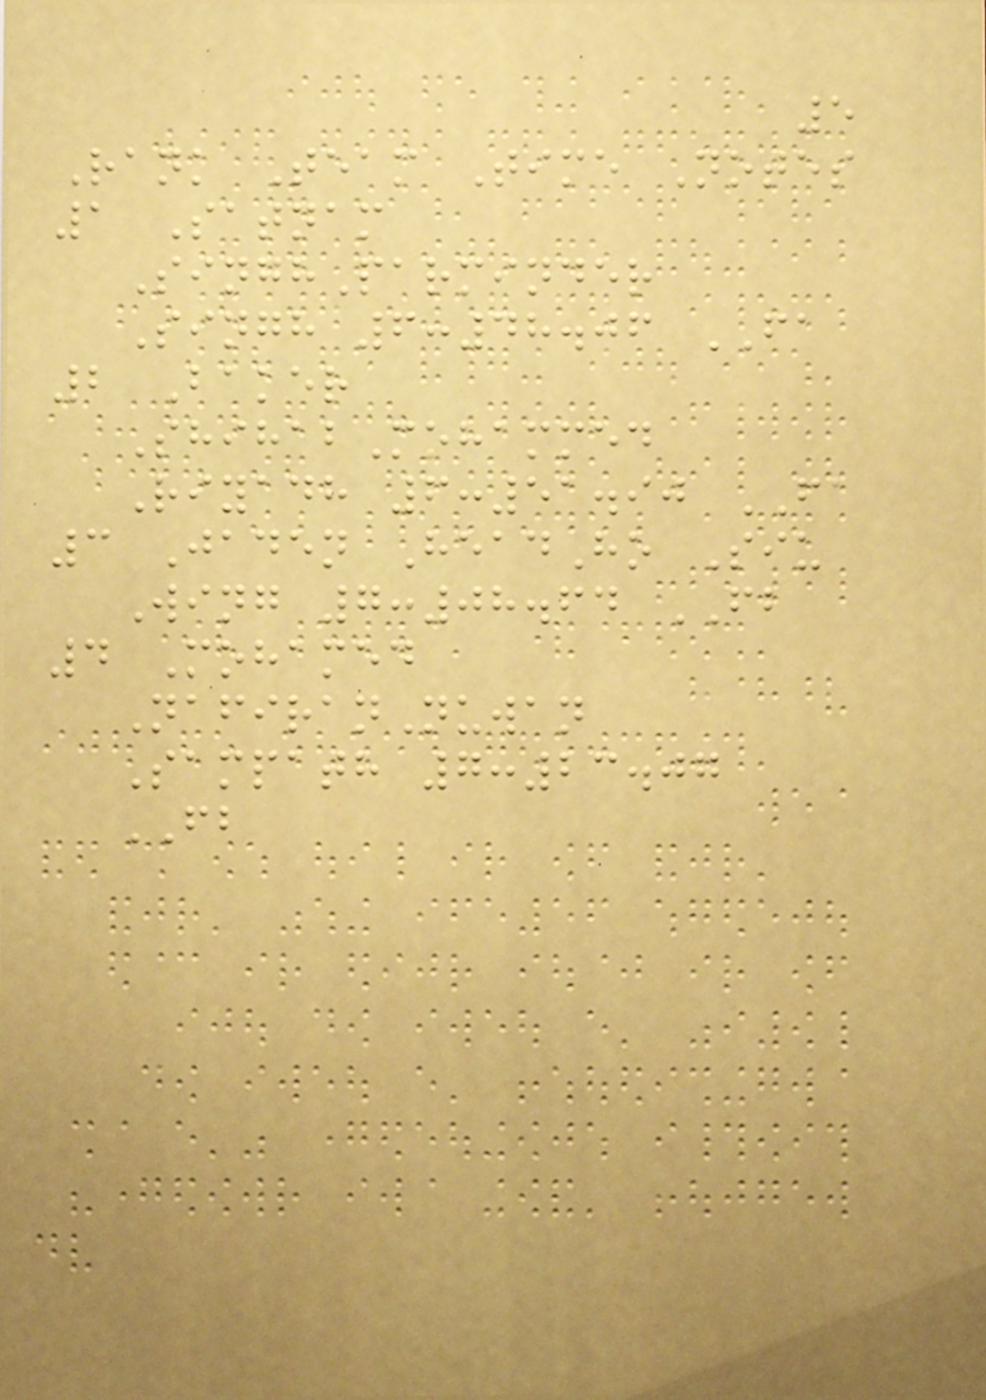5
Rank Team Time Notes
1 Satnam
SinghParminder
Singh 6:48.06 FA
2 Baker
ShihabMohammed
Riyadh 6:51.90 FA
3 Jaden HeadHo Siu
Wing 7:08.64 FB
4 Mohamed
NafiranNuwan
Sampath 7:23.07
FB
